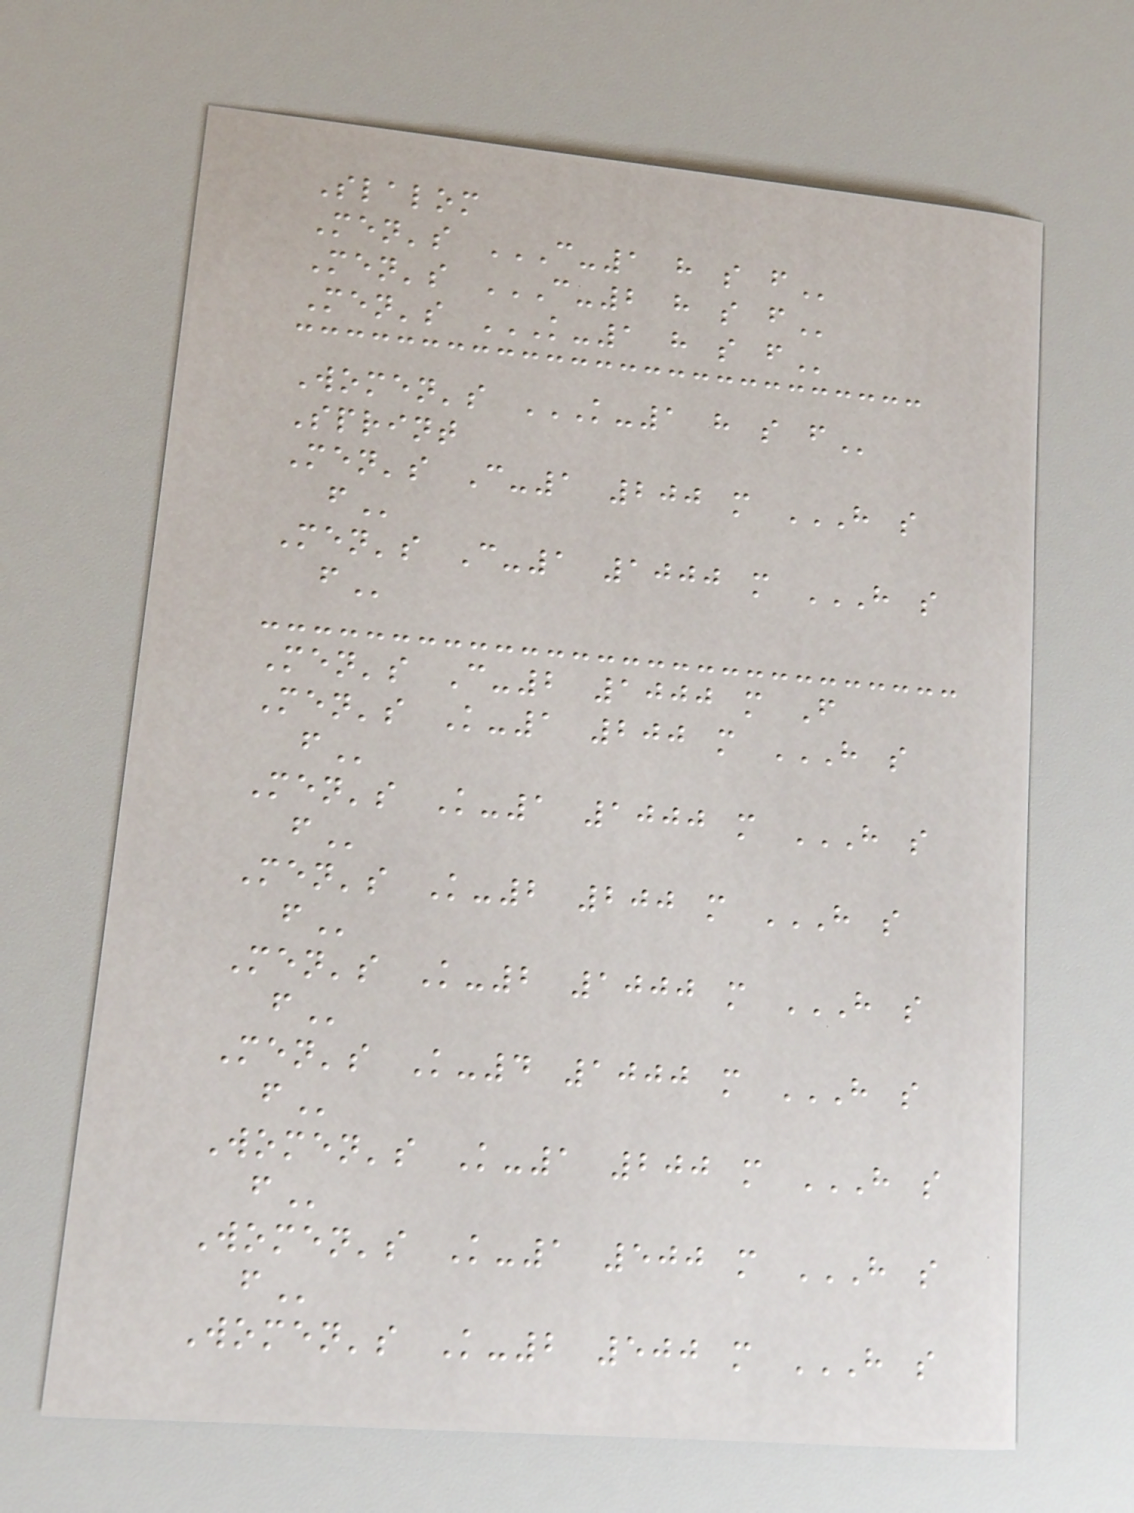Slalom
Men's C-1 H S F
Men's C-2 H S F
Men's K-1 H S F
Women's K-1 H S F
Sprint
Men's C-1 200 m H S
F
Men's C-1 1000 m H S
F
Men's C-2 1000 m F
Men's K-1 200 m H S
F
Men's K-1 1000 m H S
F
Men's K-2 200 m H S
F
Men's K-2 1000 m H S
F
Men's K-4 1000 m H S
F
Women's K-1 200 m H S
F
Women's K-1 500 m H S
F
Women's K-2 500 m H S
